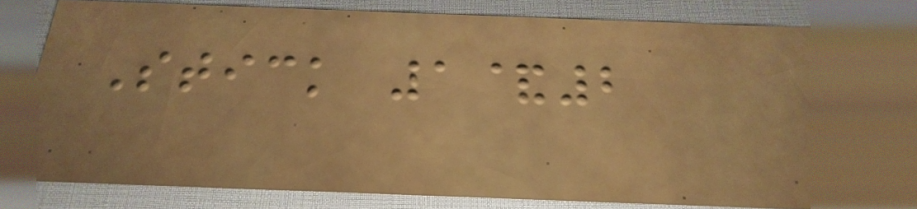Stick 1&2
